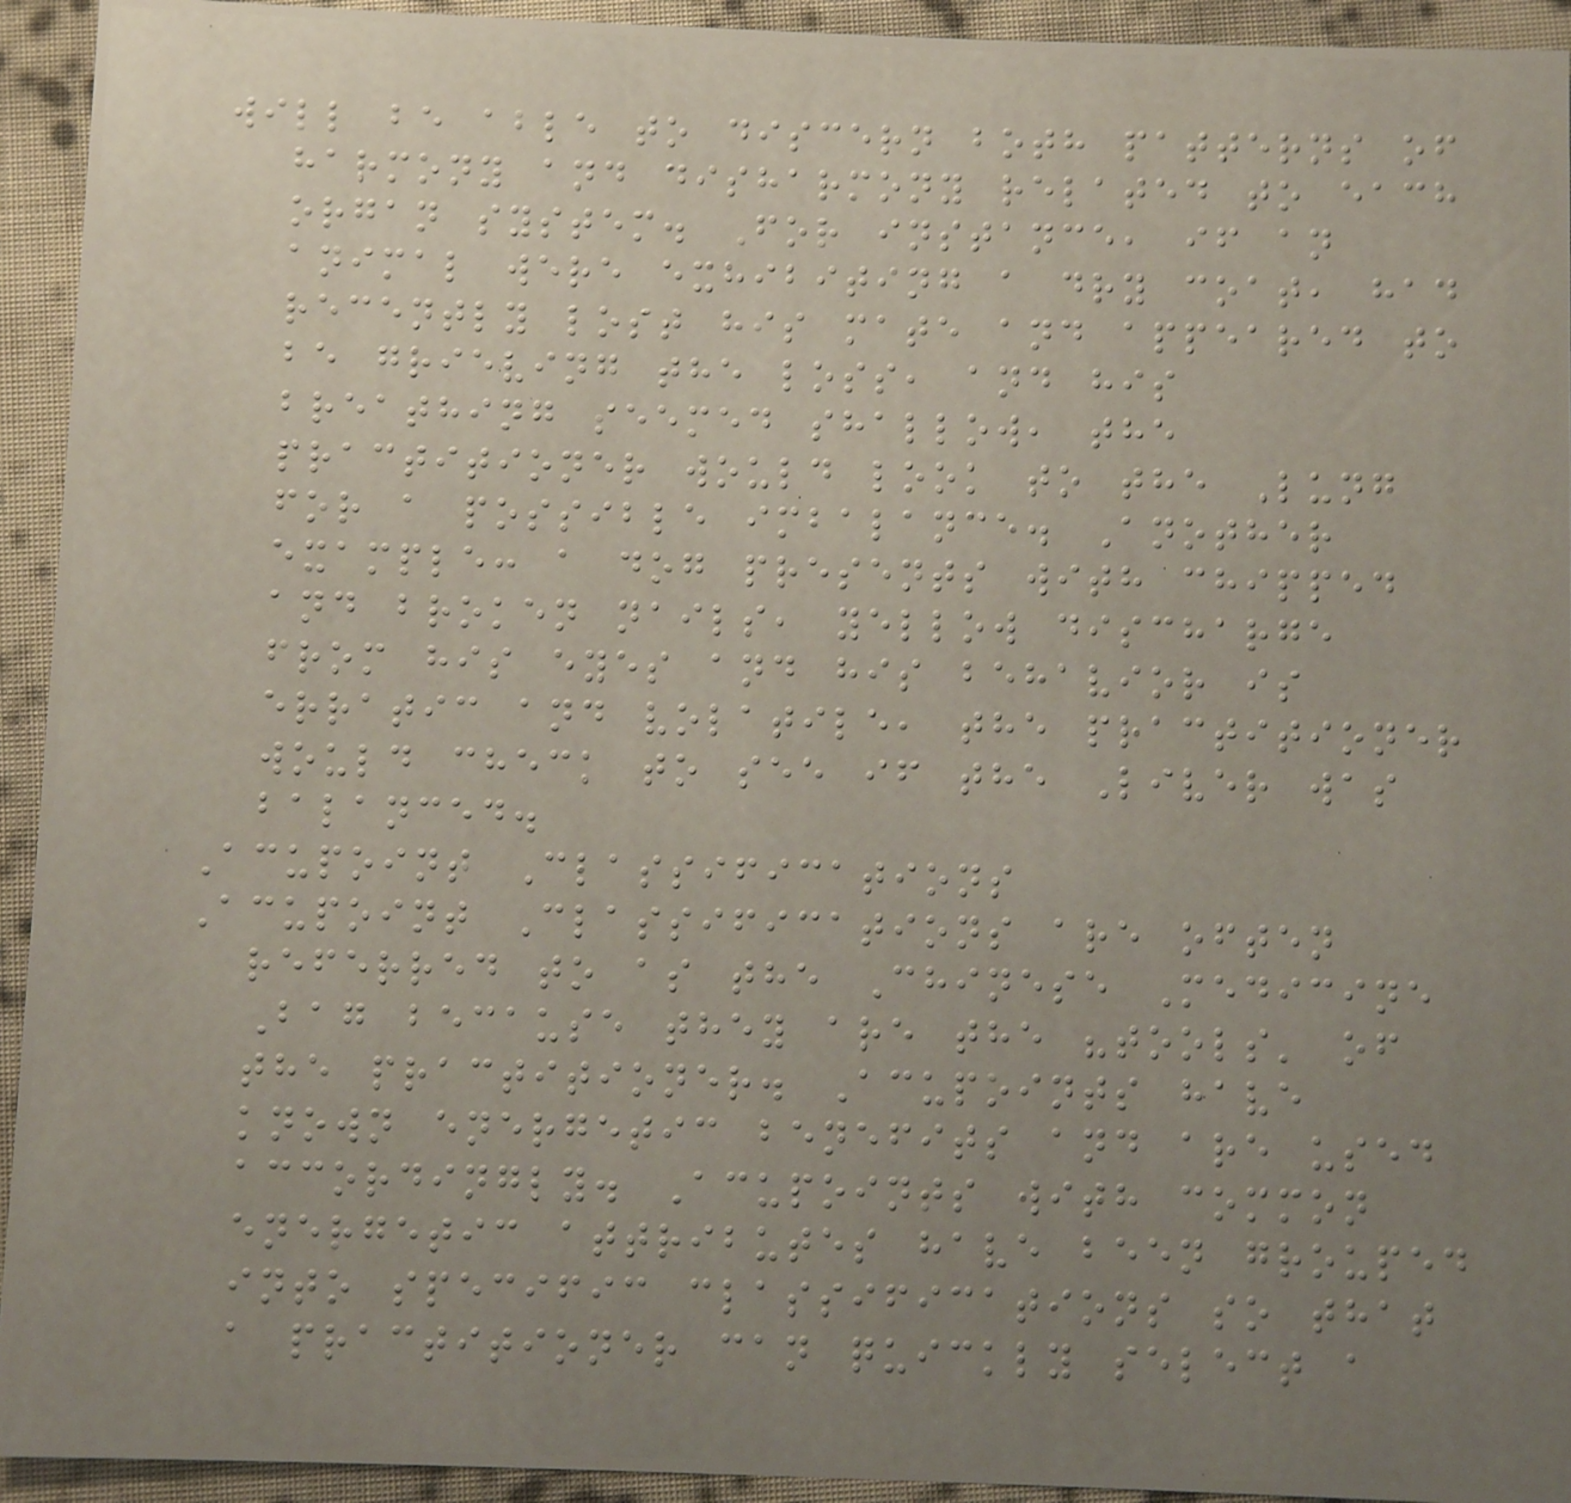will be able to discern both patterns of
harmony and disharmony related to each
organ system. For instance, if an
animal were exhibiting a dry coat, had
recently lost his mate and appeared to
be grieving the loss, and his
breathing seemed shallow, the
practitioner would look to the Lung
for a possible imbalance. Another
example: a dog presents with chipped
and broken nails, yellow discharge
from his eyes and his behavior is
erratic and volatile, the practitioner
would check to see if the Liver was
balanced.
Acupoint Classifications
Acupoint Classifications are often
referred to as the Chinese Medicine
Bag because they are the "tools' of
the practitioner. Acupoints have
known energetic benefits and are used
accordingly. Acupoints with common
energetic attributes have been grouped
into specific classifications so that
a practitioner can quickly select a
